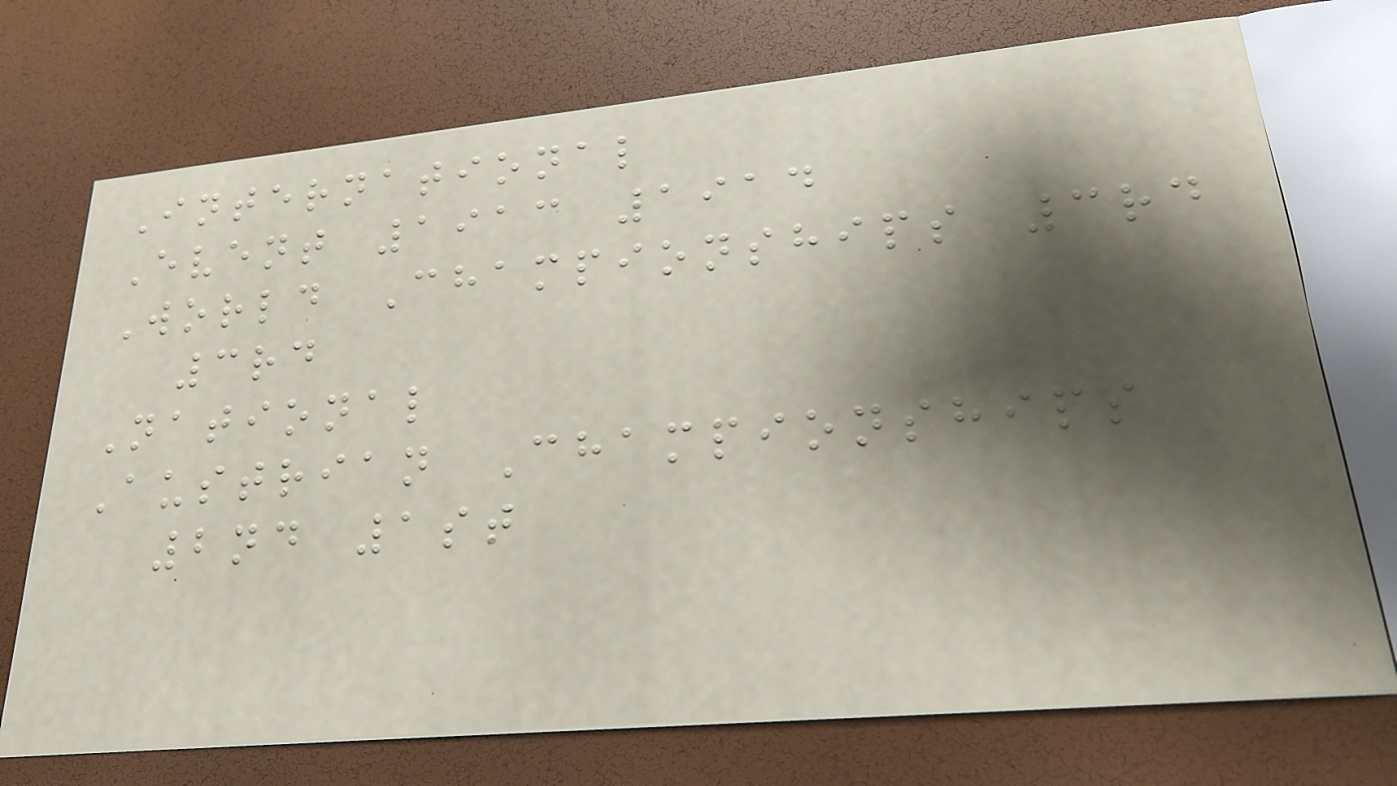International
Event 1913 1914
World Championships 3rd
3rd
National
Austrian Championships
2nd 1st
